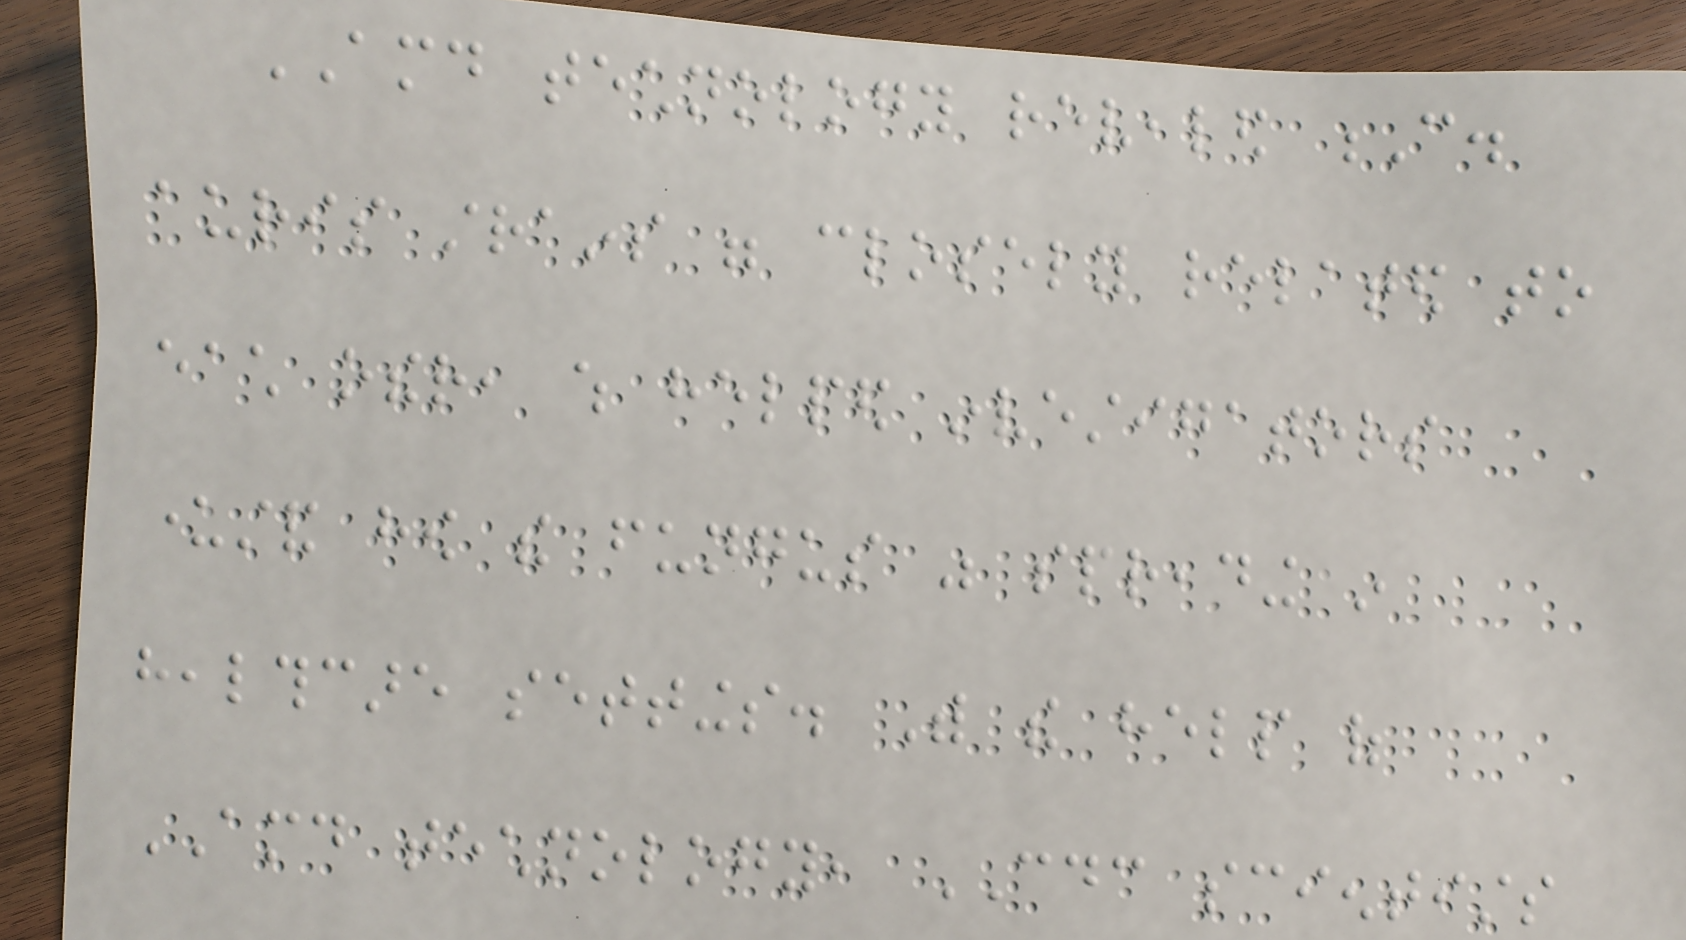AMD technology revealed C.
auris strains were closely related to
each other, which helped investigators
understand how the fungus was spreading in
healthcare settings. With the help of
AMD technology, CDC scientists
